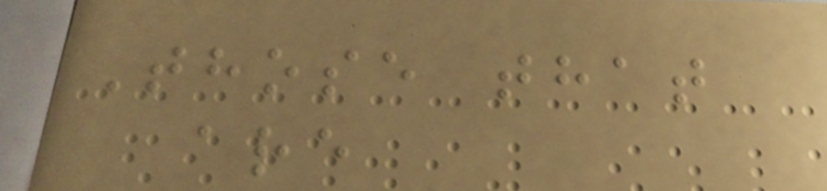Those that
are
